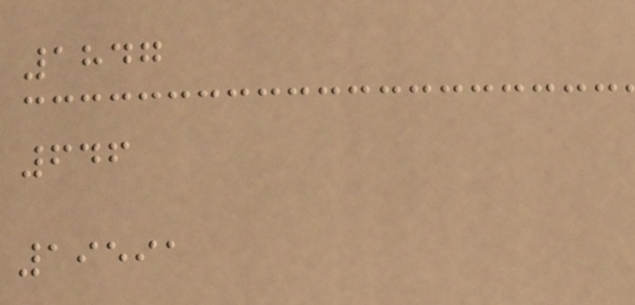1847
646
19591
